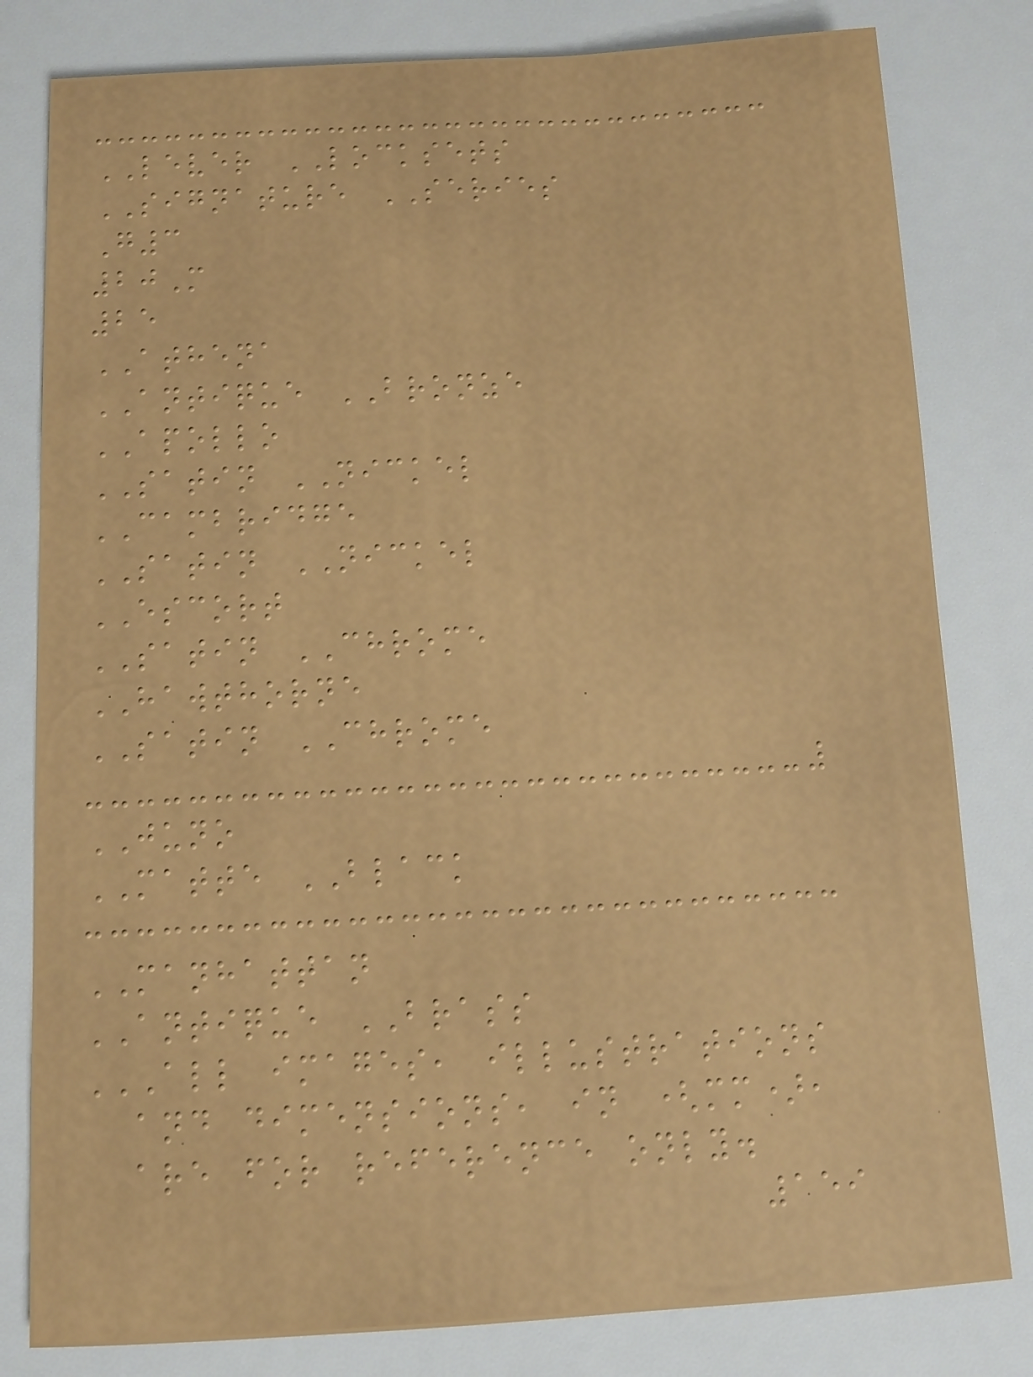LEVER LOCKSETS
SIGNATURE SERIES
G3
20M
25
ATHENA
ANTIQUE BRONZE
APOLLO
SATIN NICKEL
CAMBRIDGE
SATIN NICKEL
ESCORT
SATIN CHROME
HAWTHORNE
SATIN CHROME
JUNO
MATTE BLACK
MANHATTAN
ANTIQUE BRASS
ALL IMAGES, ILLUSTRATIONS
AND DIMENSIONS, IN (MM),
ARE FOR REFERENCE ONLY.
159
